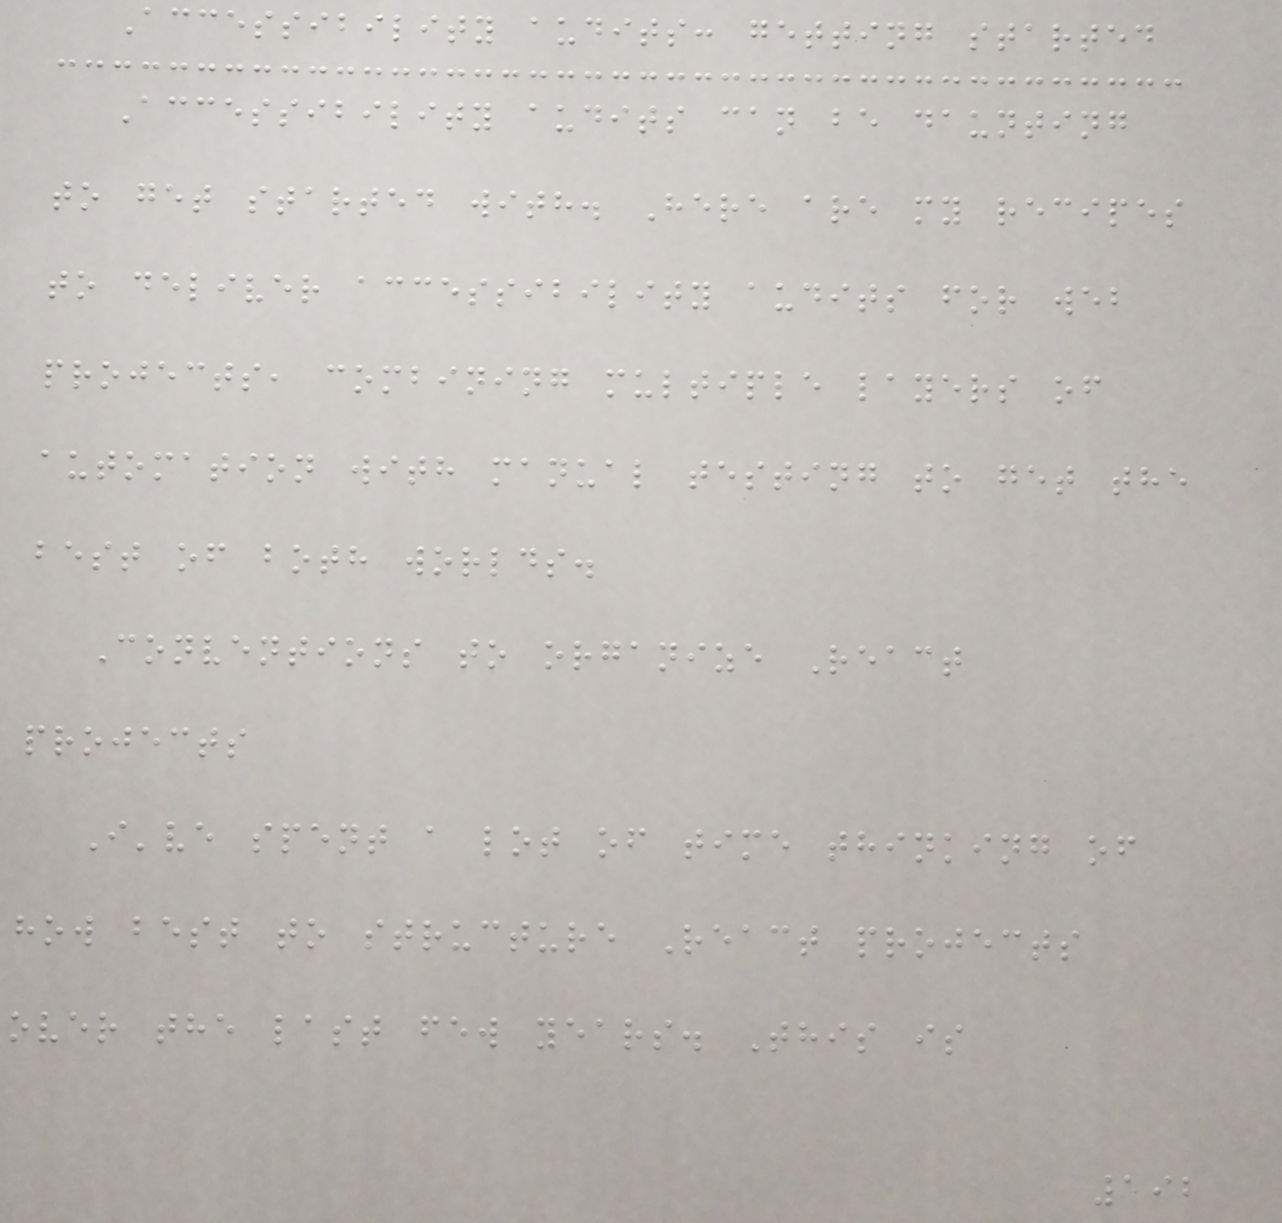Accessibility audits: getting started
Accessibility audits can be daunting
to get started with. Here are my recipes
to deliver accessibility audits for web
projects, combining multiple layers of
automation with manual testing to get the
best of both worlds.
Conventions to organize React
projects
I've spent a lot of time thinking of
how best to structure React projects
over the last few years. This is
192
